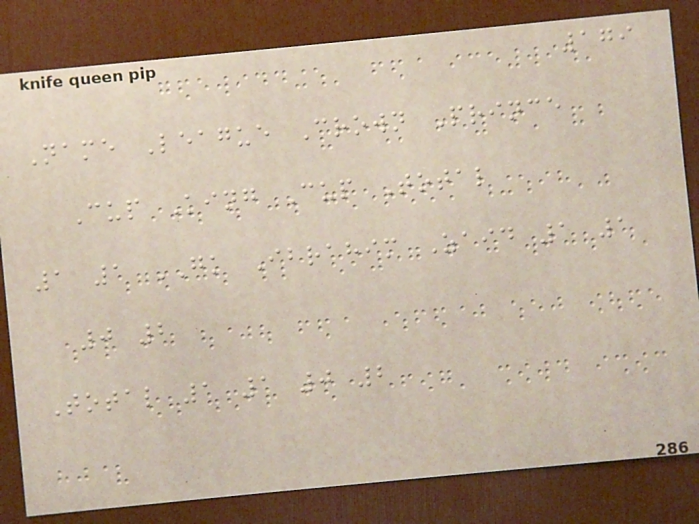179
Name League Crown Prince
Cup King Cup Total
1 1 GK Ibrahim Zaid 1 1
0 2
Total 1 1 0 2
